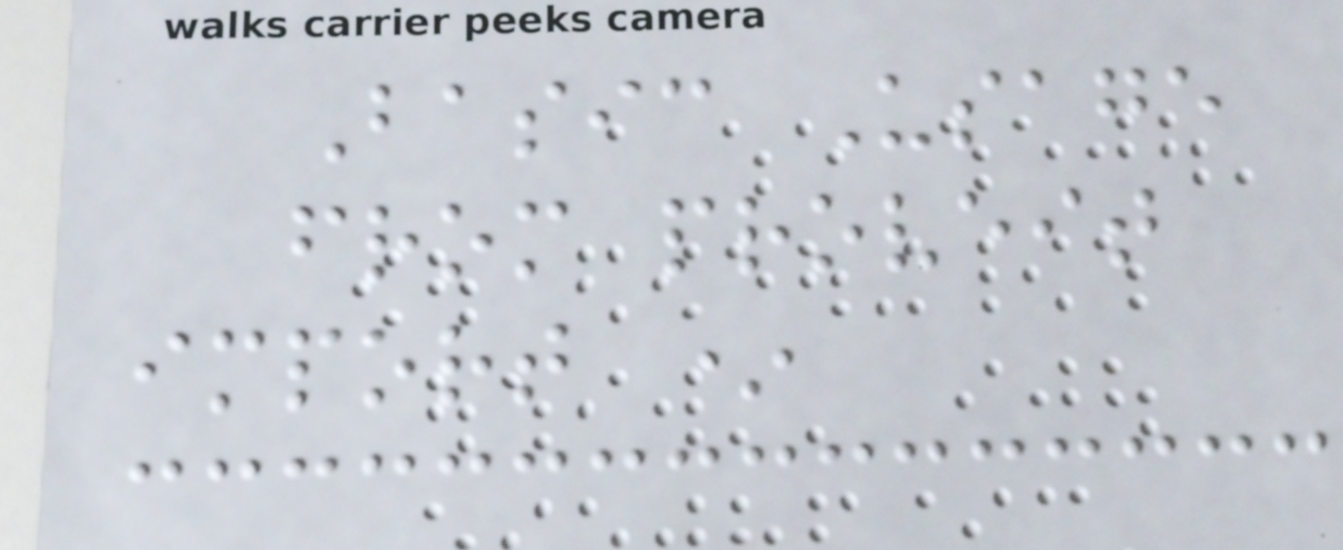Basic Usage
from proveit
import *
